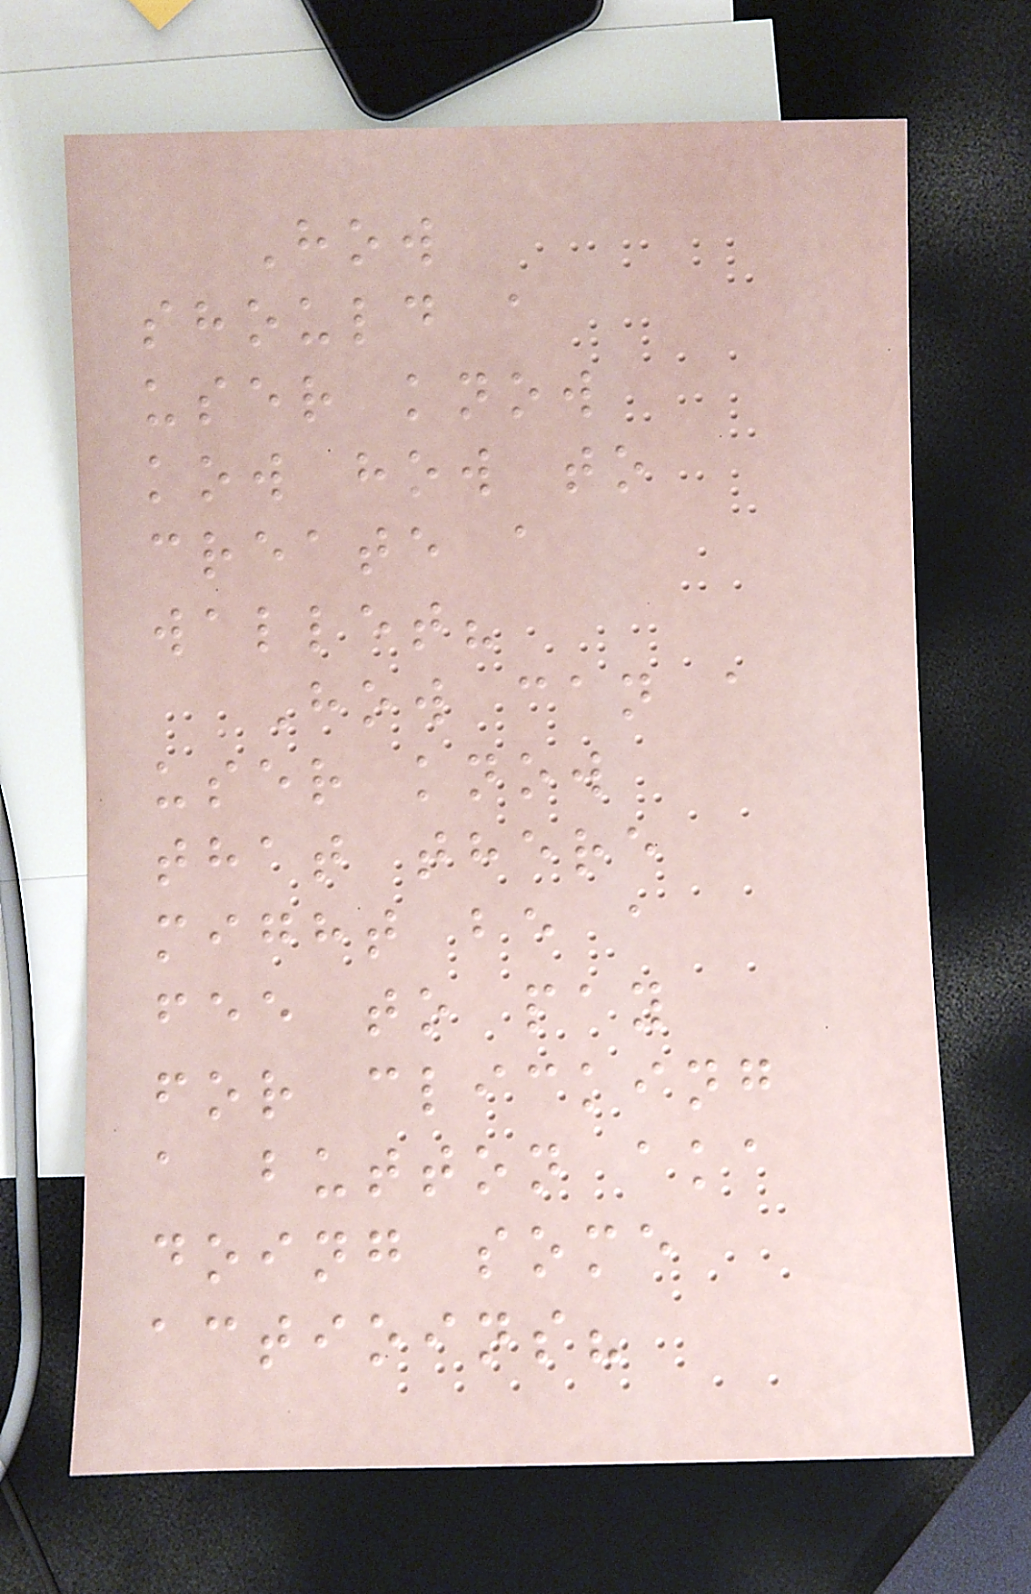How
should a
user know
kow how to
create a
wallet?
How can a
user know
that there
might be a
fee to pay
for clicking
a button aka
doing some
actioins?
